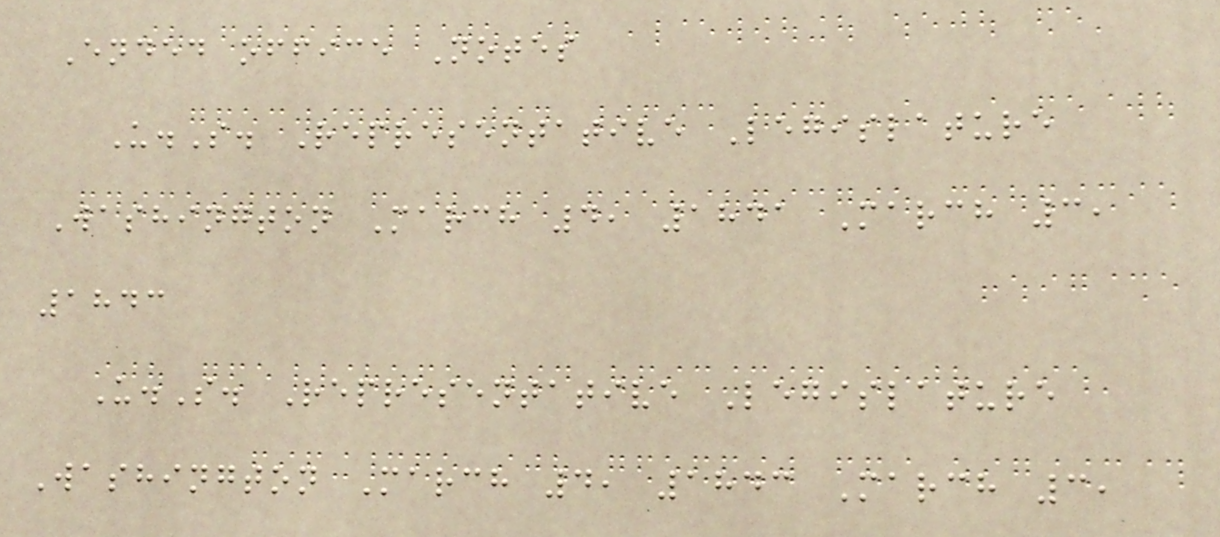Ended office Notes
U.S. Representative Legislature
Washington March 4, 1841 March 3,
1843
U.S. Representative Legislature
Washington March 4, 1843 March 3,
